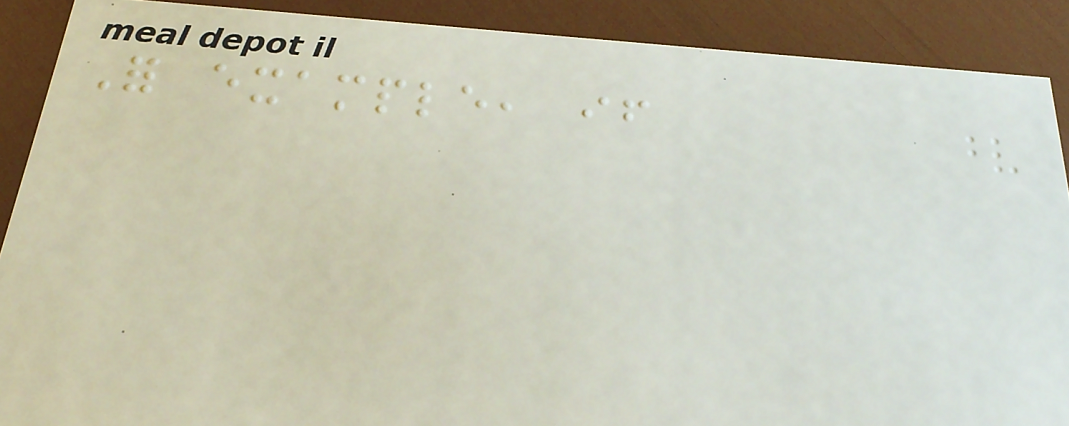For example, if
